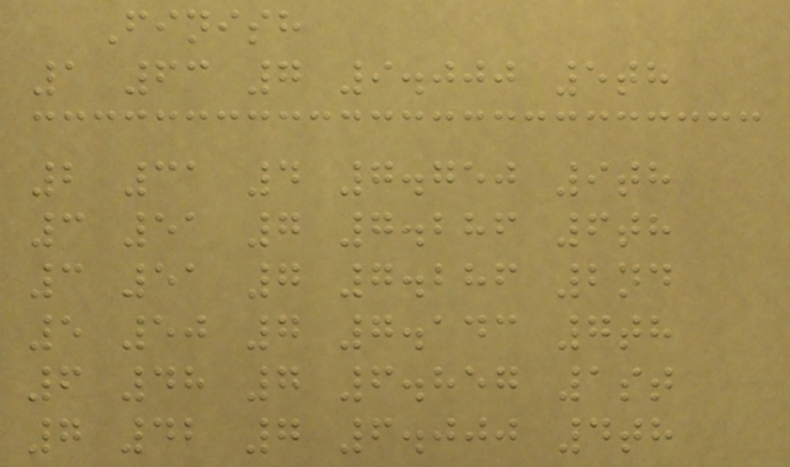Finish
1 63 7 9.000 5th
2 31 4 7.750 9th
3 51 7 7.286 6th
3 51 7 7.286 2nd
5 50 7 7.143 7th
6 48 7 6.857 1st
7 42 7 6.000 4th
